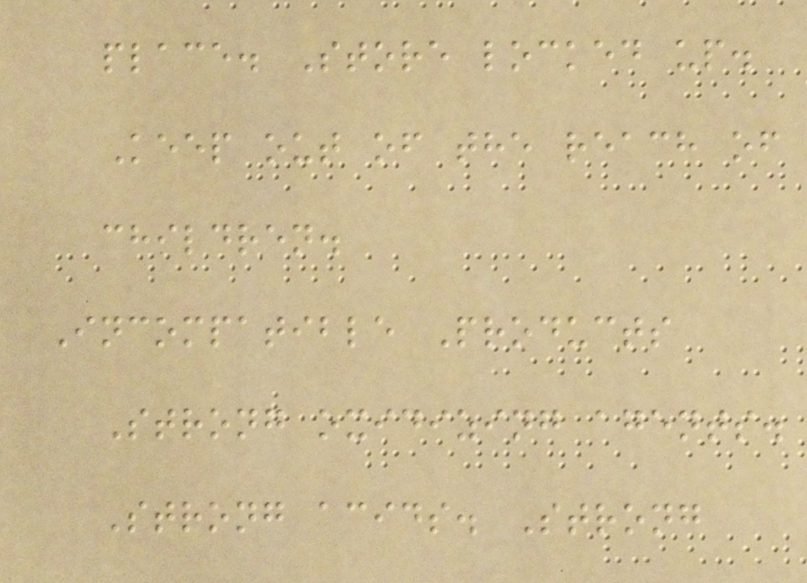place. Store locked up.
Keep out of the reach of
children.
Incompatible Products
Strong oxidizing agents.
Strong acids. Strong
